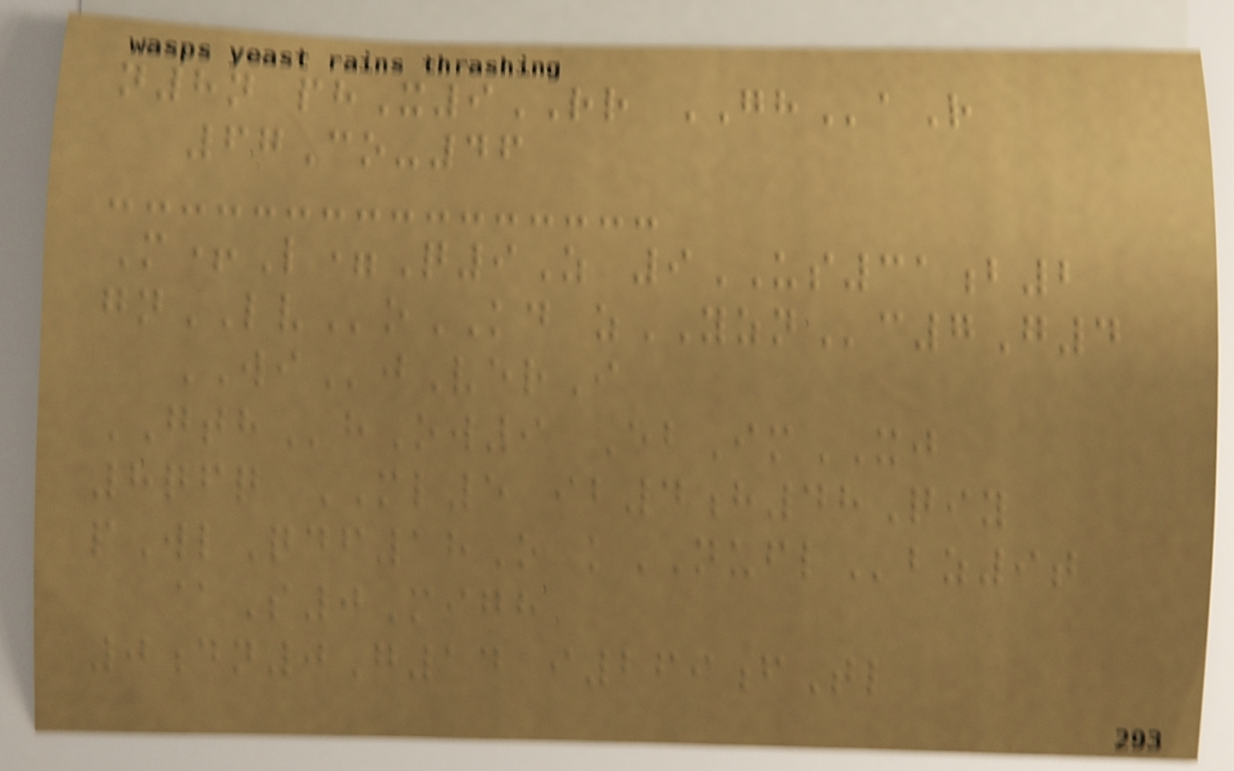n8n phX9RR GHaR
67Co-46
M+L=Q9Z 9US31b2
gnLVoKD zYZNc7G4
WIjVerI
GTHhOw9 EbImXJ
8qfq ML5 ib4h48Qiy
pWlQdf18O kNUFLbz9t
@S0Migh
0dn0G14 i269fTl
